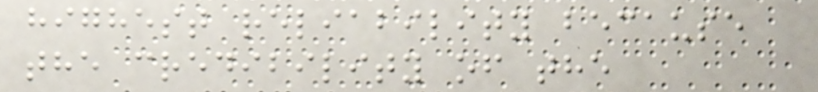highest reliability because
the credibility of the
